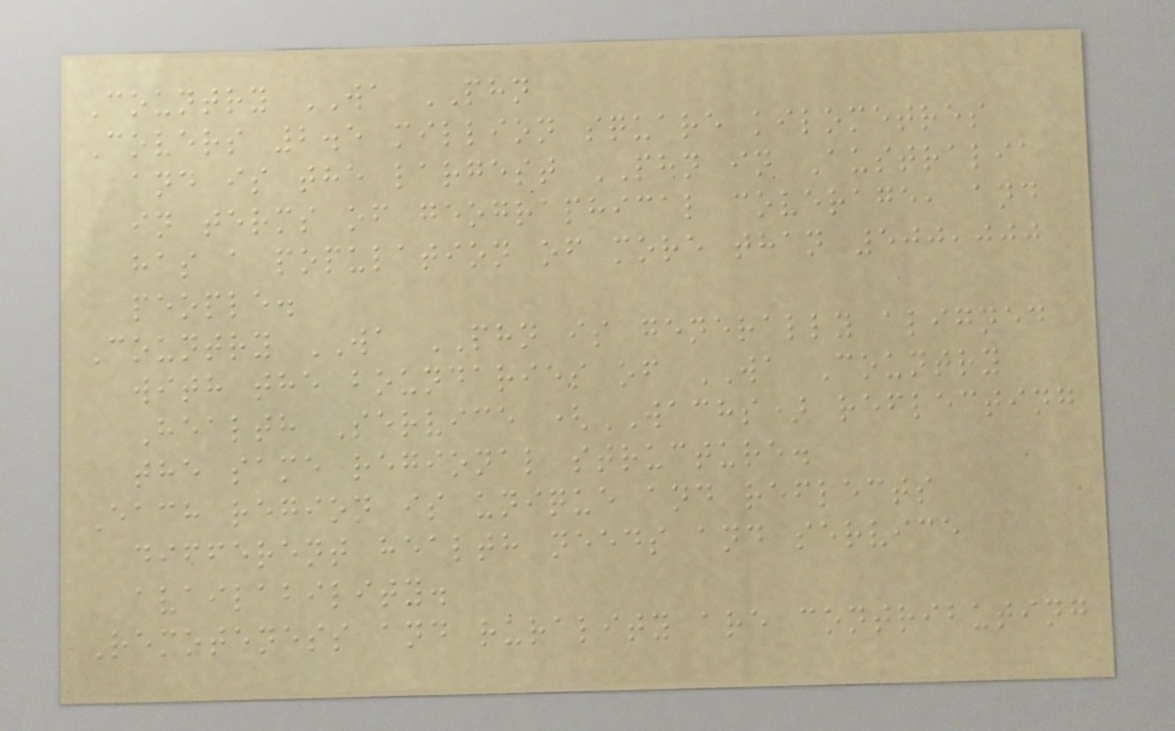Country WA PHN
Covers 2.5 million square kilometres
and is the largest PHN in Australia
in terms of geographical coverage, and
has a population of more than 500,000
people.
Country WA PHN is generally aligned
with the boundaries of WA Country
Health Service (WACHS) reflecting
the same regional structure.
Each region is unique and reflects
different health needs and service
availability.
Remoteness and rurality are contributing
